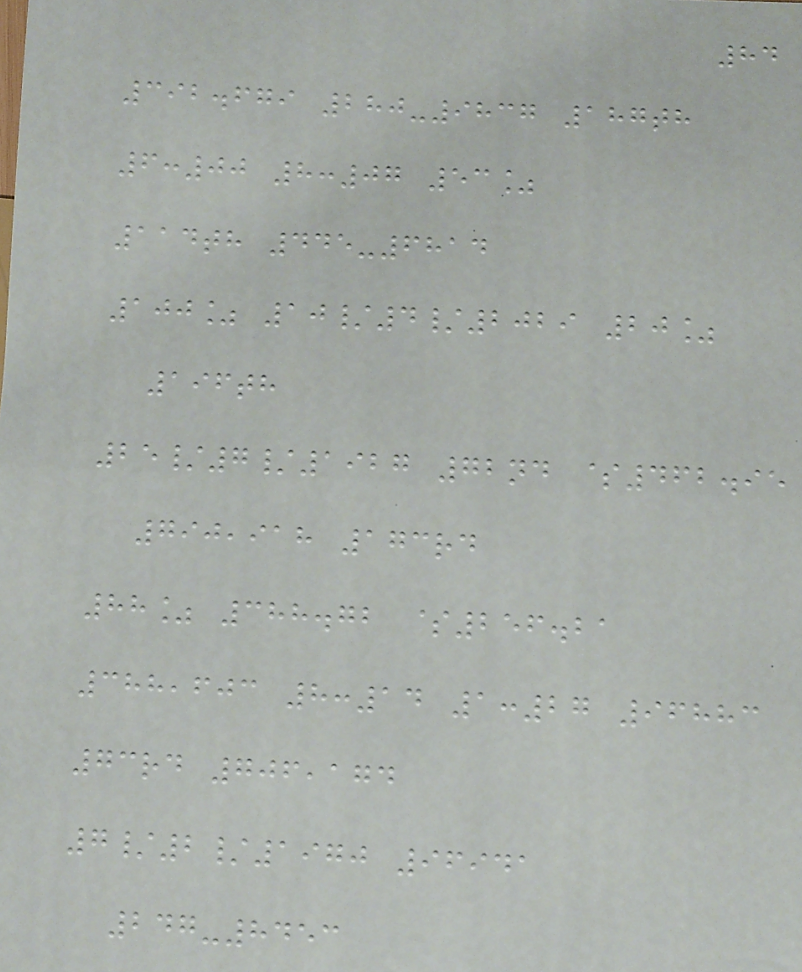84
392.679 280-9837 187th
6:00 8:07 53%
114th 445-6814
100% 10/4/2029 20%
196th
25/7/1927 72nd $462.95
790,918 173rd
88% 388.72 $256.21
388,603 8:14 1:27 96883
73rd 706,174
7/2/1970 96941
247-8453
